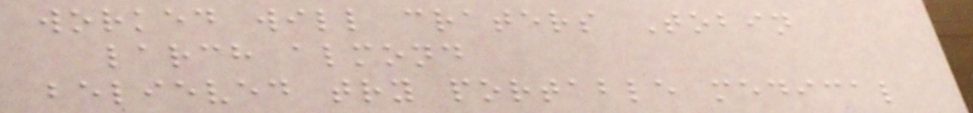worked will craters Tobin
larch almond
believed try portable medical
